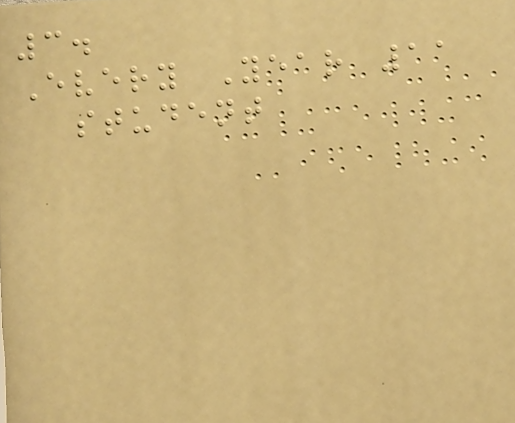3.
Every Year 11
student
